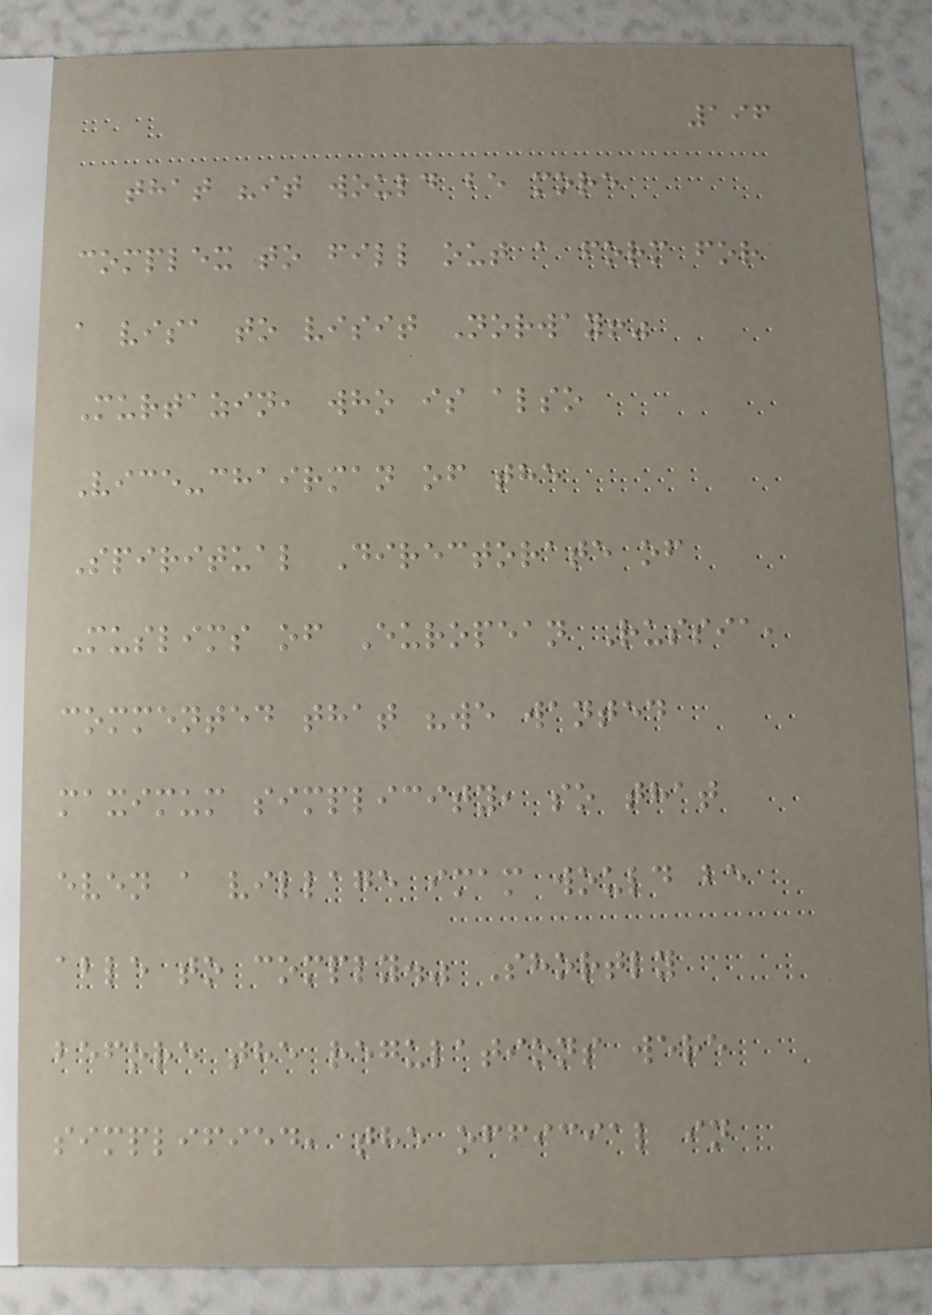196
that "it would be more
complex to fill out a form for
a visa to visit Norway!"
Murtazin, who is also
Vice-chairman of the
Spiritual Directorate of
Muslims of European Russia,
commented that "we wanted
maximum simplicity, so that
even a village imam would be
able to comply." Shortly
before the regulations were
simplified, the official in
